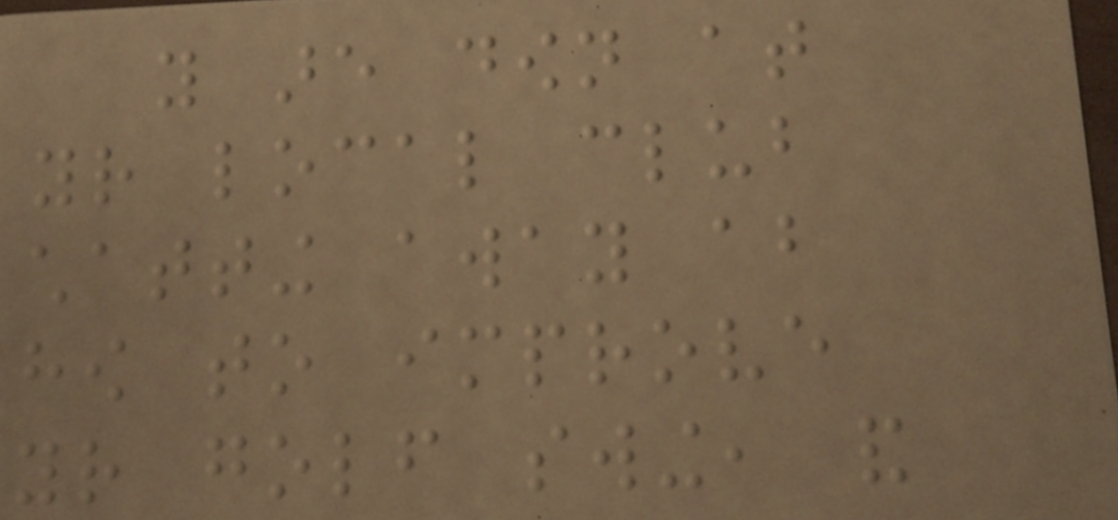you are down at
your local club
chatting away about
how to improve
your golf swing, and
